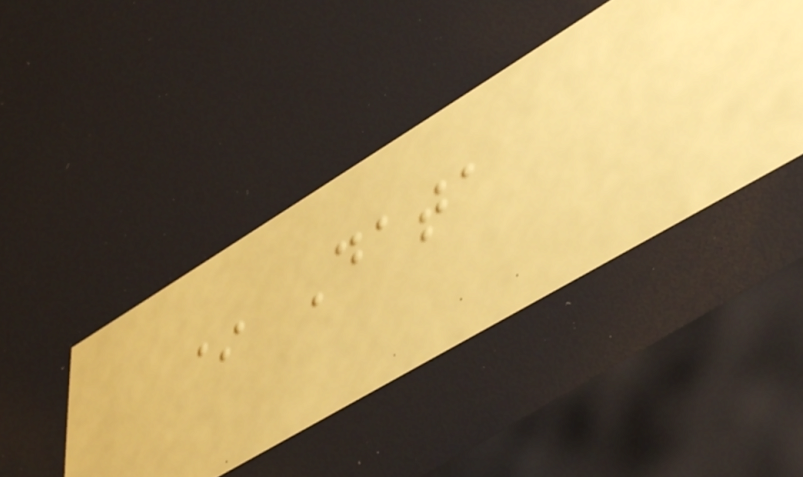* Data
